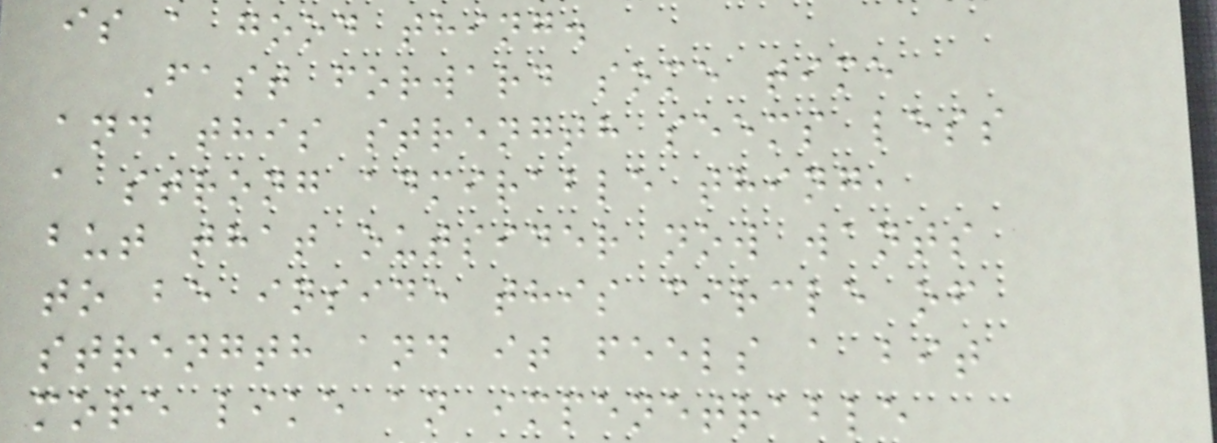is a good thing.
Fast forward some time
and this strength seems less
a strong admirable thing,
but that outsider now wants
to be inside this circle of
strength and it feels a bit
more like an impenetrable
